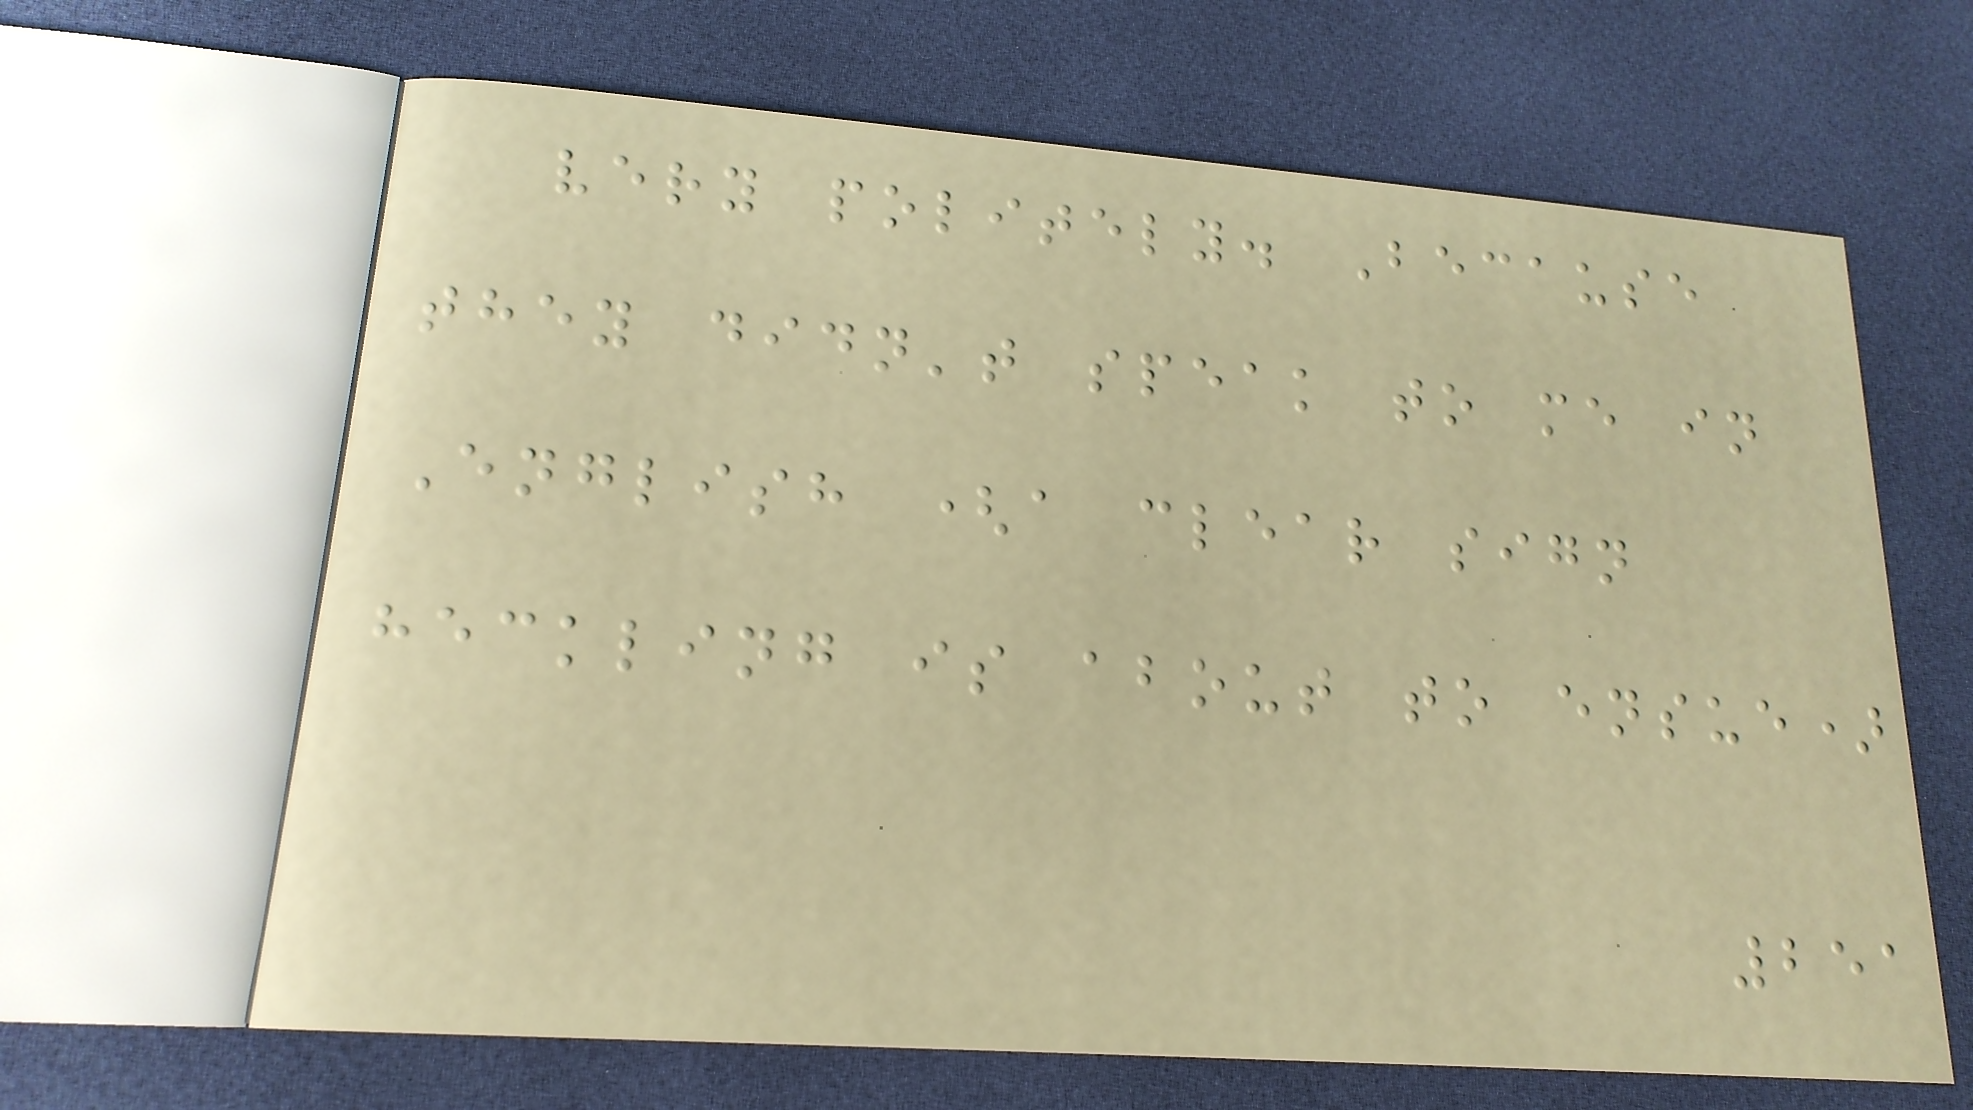very politely. Because
they didn't speak to me in
English (a clear sign
heckling is about to ensue)
251
